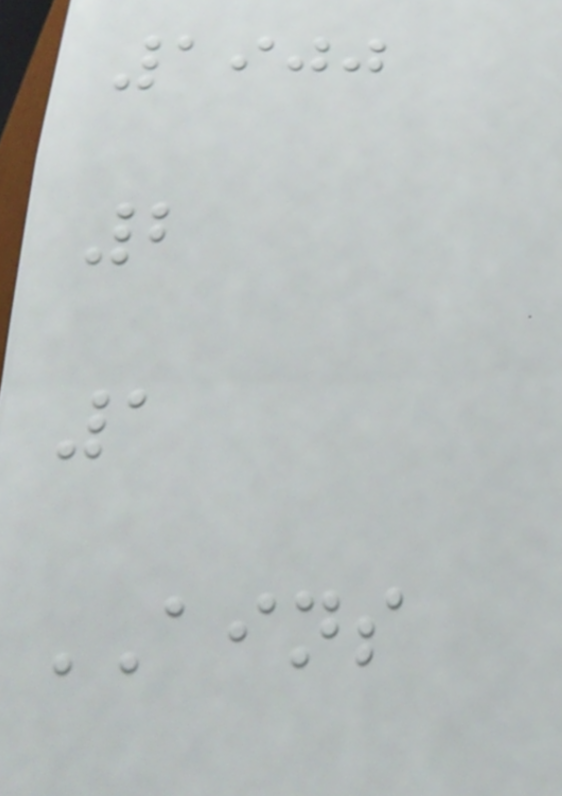1900
2
1
AINS
